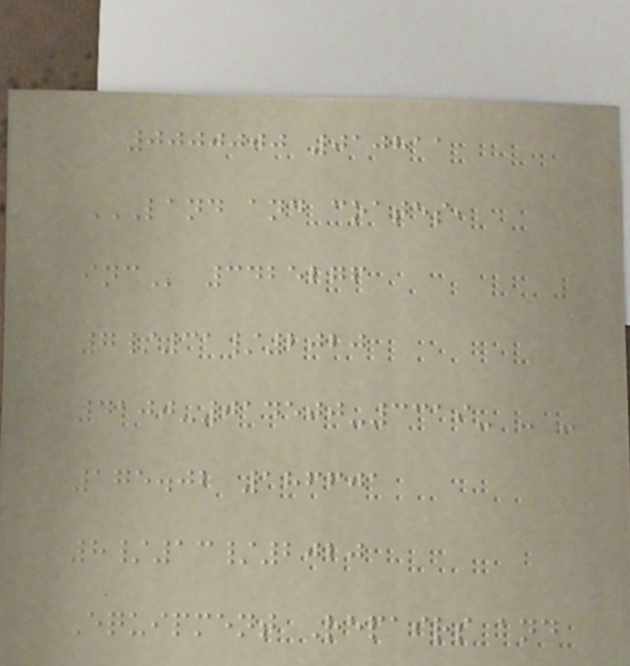0000000 010811
LAND AND COATES,
INC 3425276
7/31/2020
4100-014500-3319- - -
175.02 186601
8/13/2020
Equipment Repairs and
